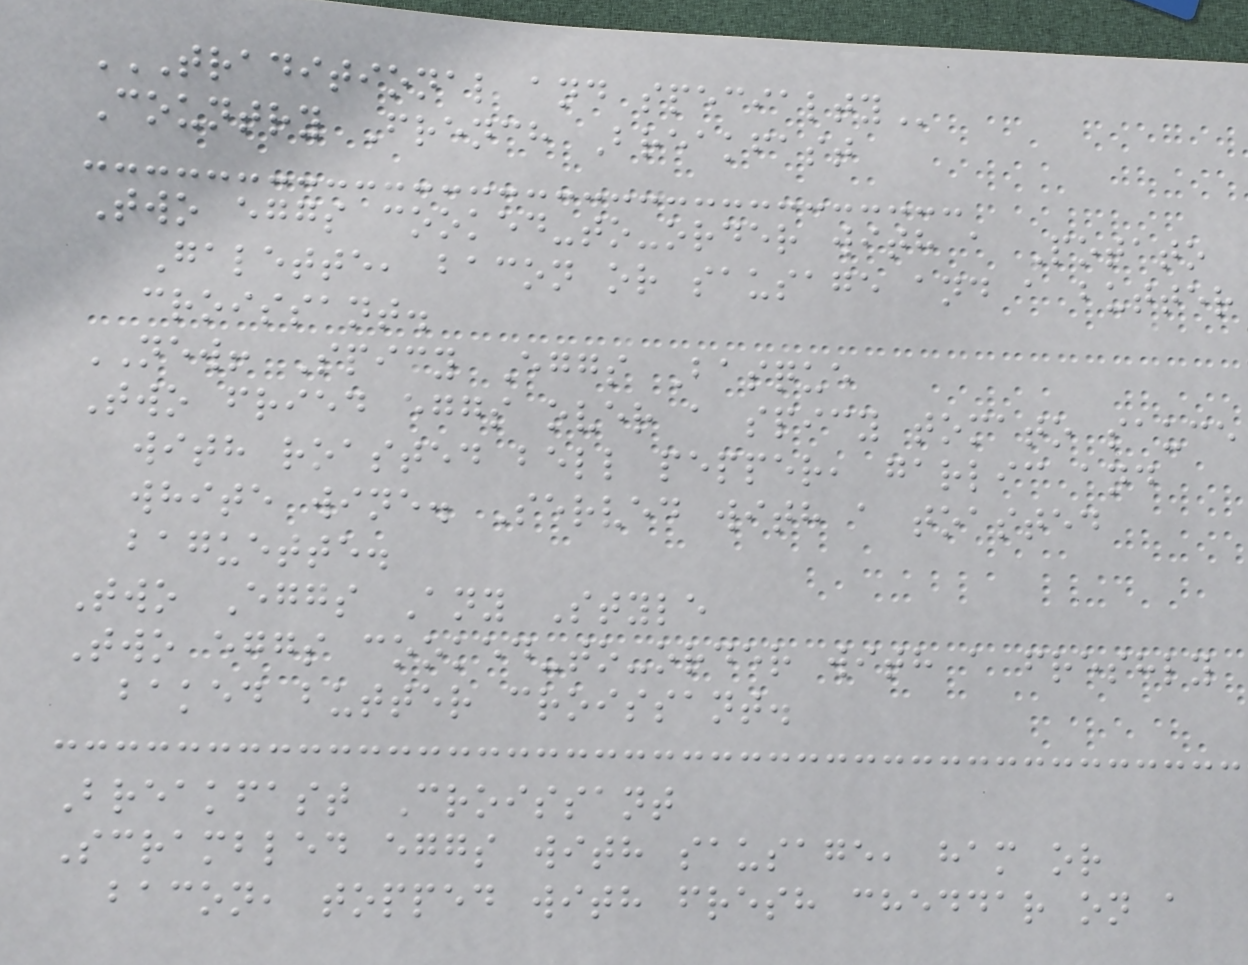TRADITIONAL AND SPECIALTY
Country French Breakfast
Two eggs cooked-to-order with a Potato
Galette, bacon or sausage and a butter
croissant.
NEW! Spicy Eggs Basque
Two fried eggs over a spicy tomato sauce
with roasted bell pepper, garlic and
white wine. Served with a toasted
baguette.
Two Eggs Any Style
Two eggs cooked-to-order with a freshly
baked butter croissant.
Breakfast Croissant
Scrambled eggs with sausage, ham or
bacon, topped with fresh cheddar on a
